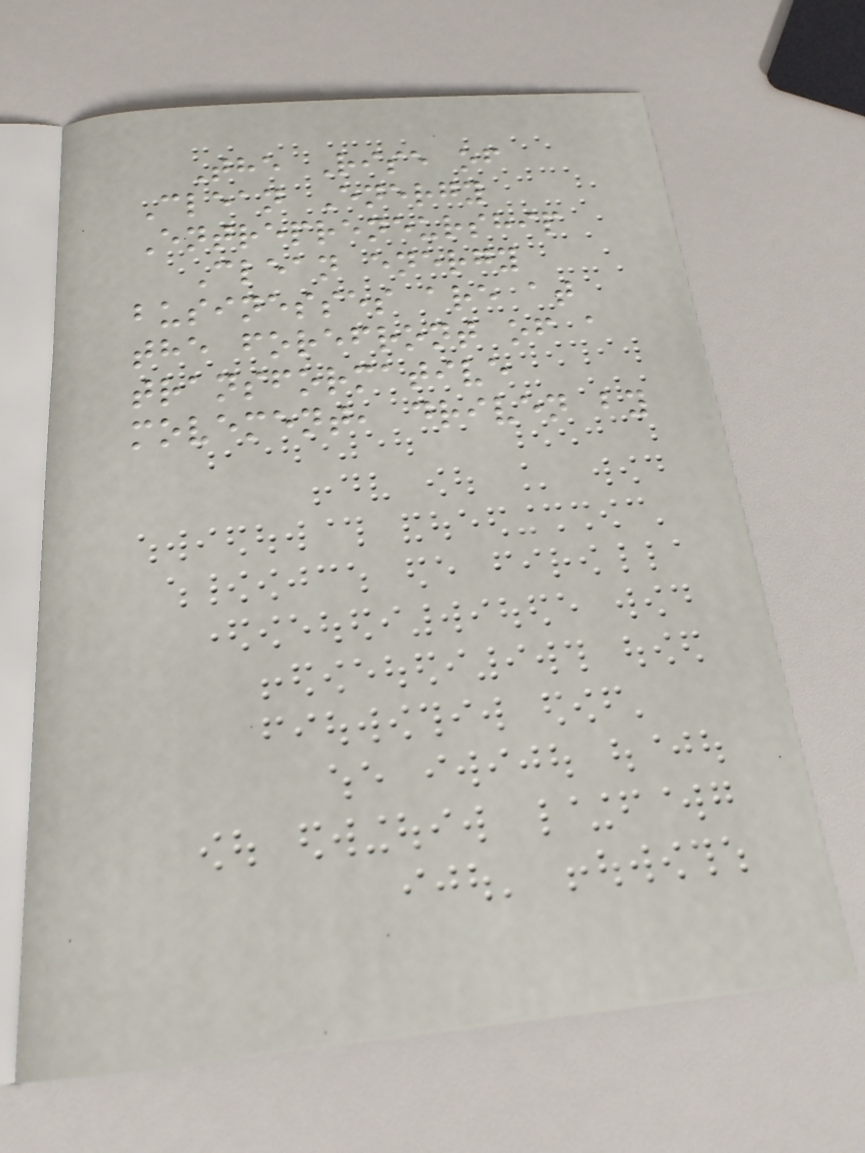The Rise of
Clean Energy
Entrepreneurship
Clean energy
businesses are at
the forefront of a
transformative
movement, driven by
